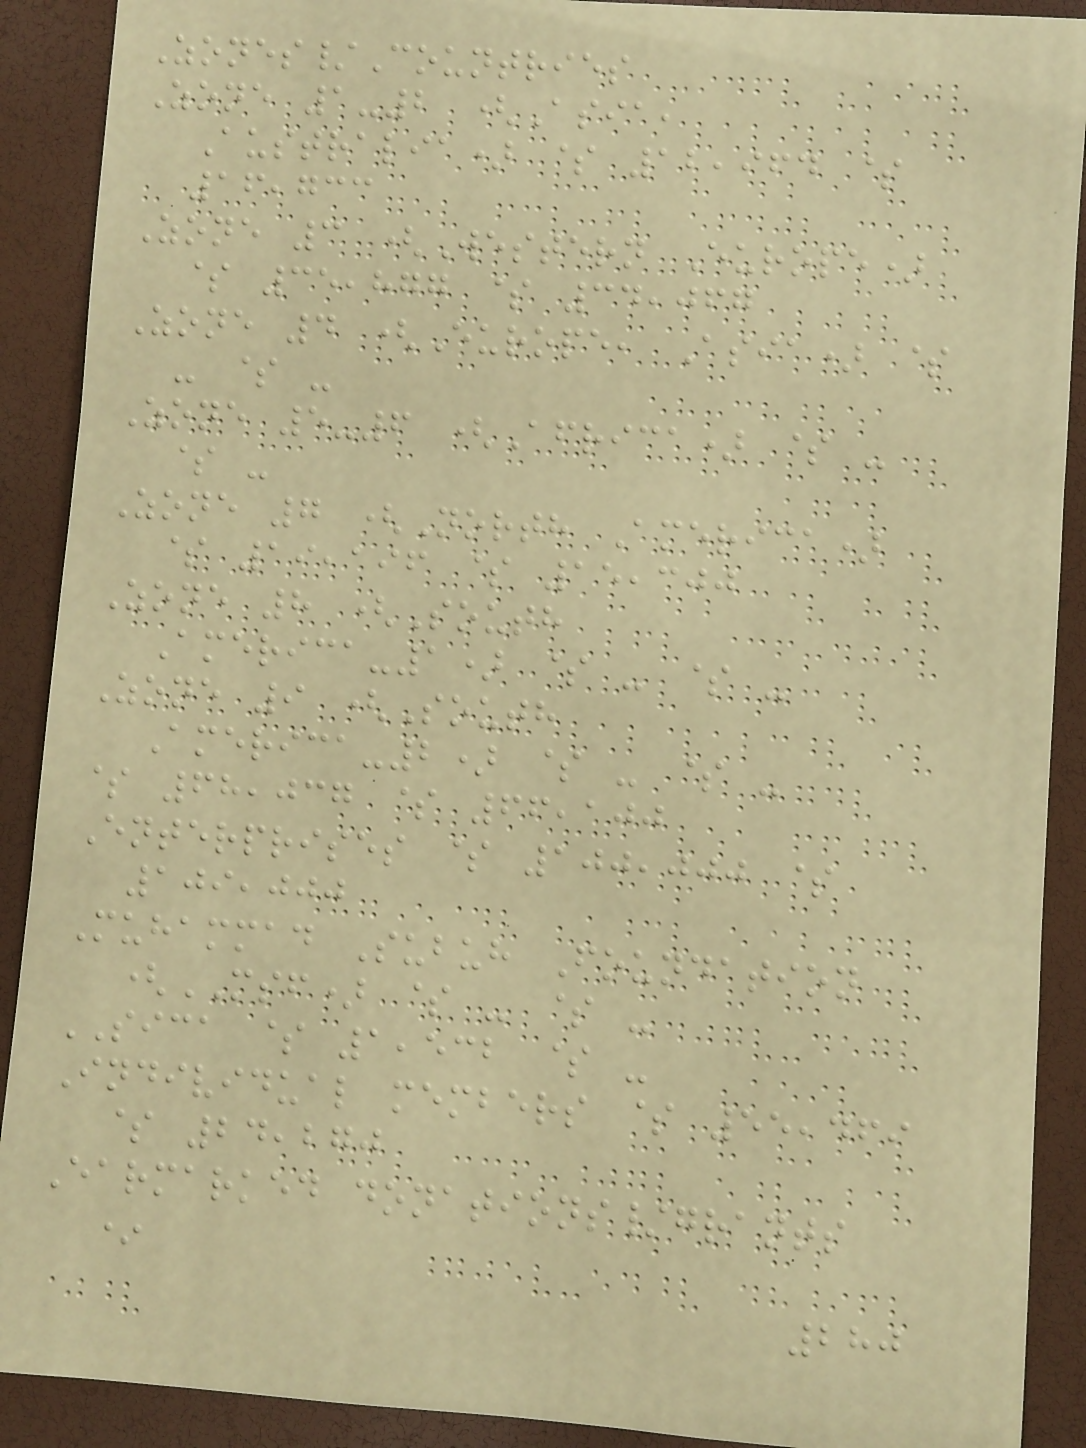Zones/Countries
Zone 1-2 (Asia,
Australia) $ 12,964 $
16,733
Zone 3 (Western Europe)
$ 35,877 $ 34,067
Zone 4 (Europe, Asia) $
- $ -
Zone 5-6 (Africa) $ -
$ -
Zone 7 (North America)
$ 19,196 $ 15,300
Zone 8 (South
America-1) $ - $ -
Zone 9 (South
America-2) $ - $ -
$ 68,037 $ 66,100
Enterprises $ 100,000 $
109,000
Muhammad Subuh Foundation
(MSF) $ - $ -
SICA $ 1,532 $ -
Individual members $ 55,469
$ 24,270
Earmarked donations/grants
*
280
